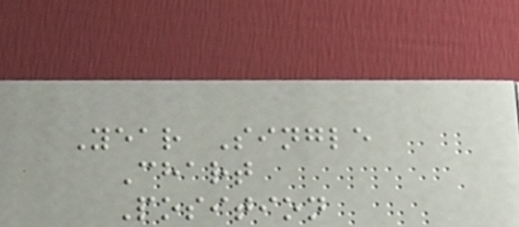Year Single
Chart
Position
